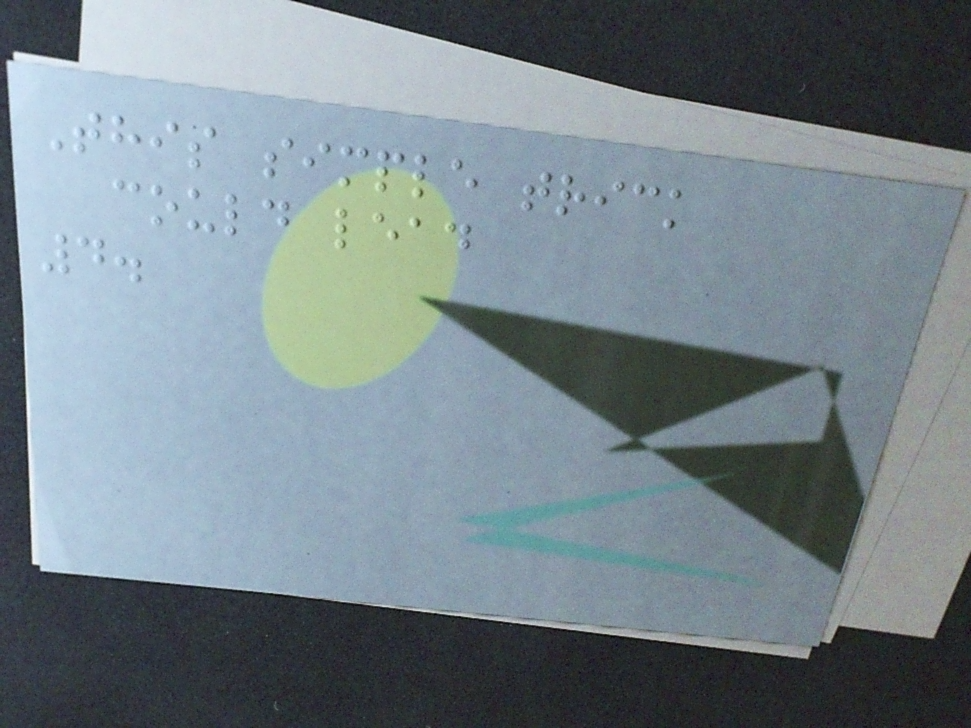This simple trick
could lead
4.
